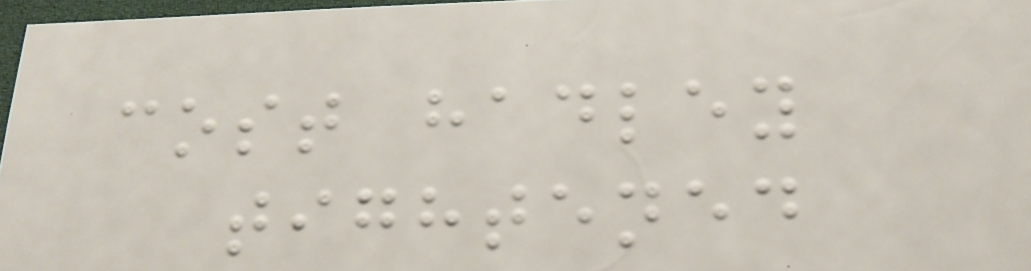cost hadley
tightened
